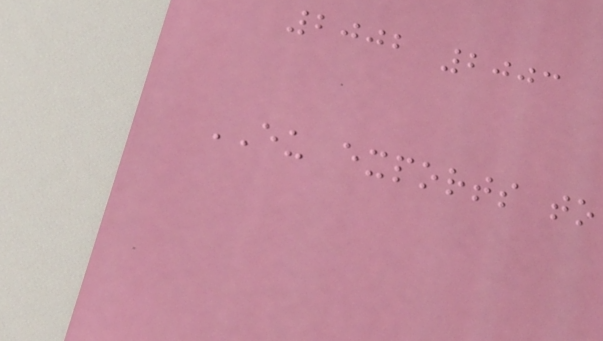2002 2003
EU exports to
